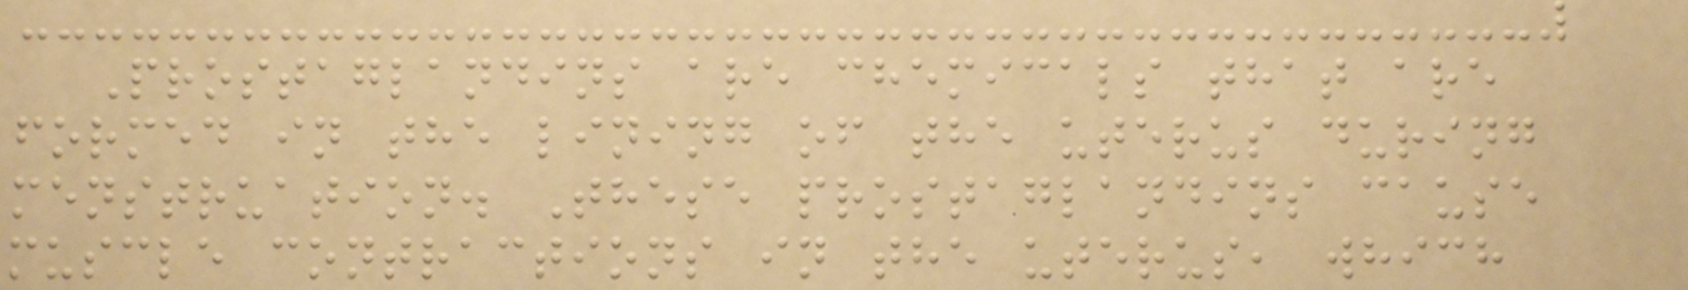Prostaglandins are chemicals that are
formed in the lining of the uterus during
menstruation. These prostaglandins cause
muscle contractions in the uterus, which
